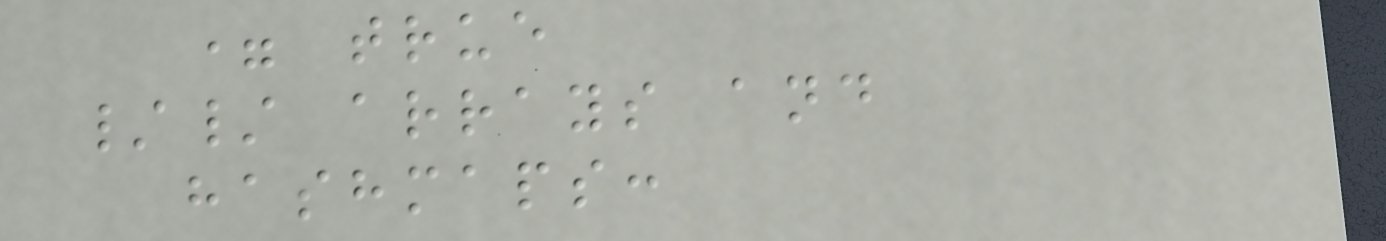= true
// arrays and
hashmaps:
